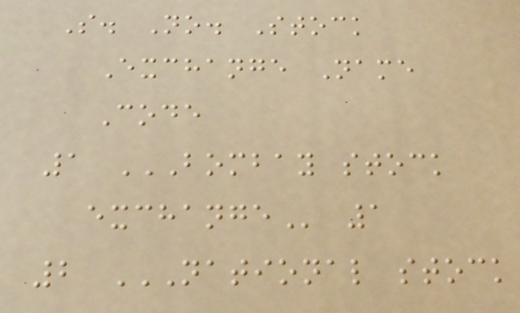S. No. Stock
Exchange Name
Code
1 BOMBAY STOCK
EXCHANGE 1
2 NATIONAL STOCK
